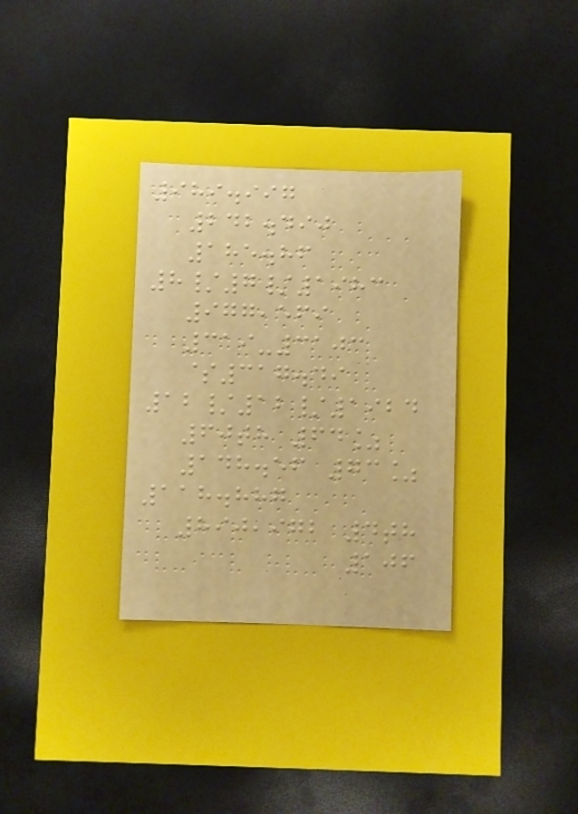989.997
242.490
185.86
8/7/1983
977,569
319-3103
$317.49
12/12/1924
60th 64%
148.56 73%
118.887
890,972 4th
106
